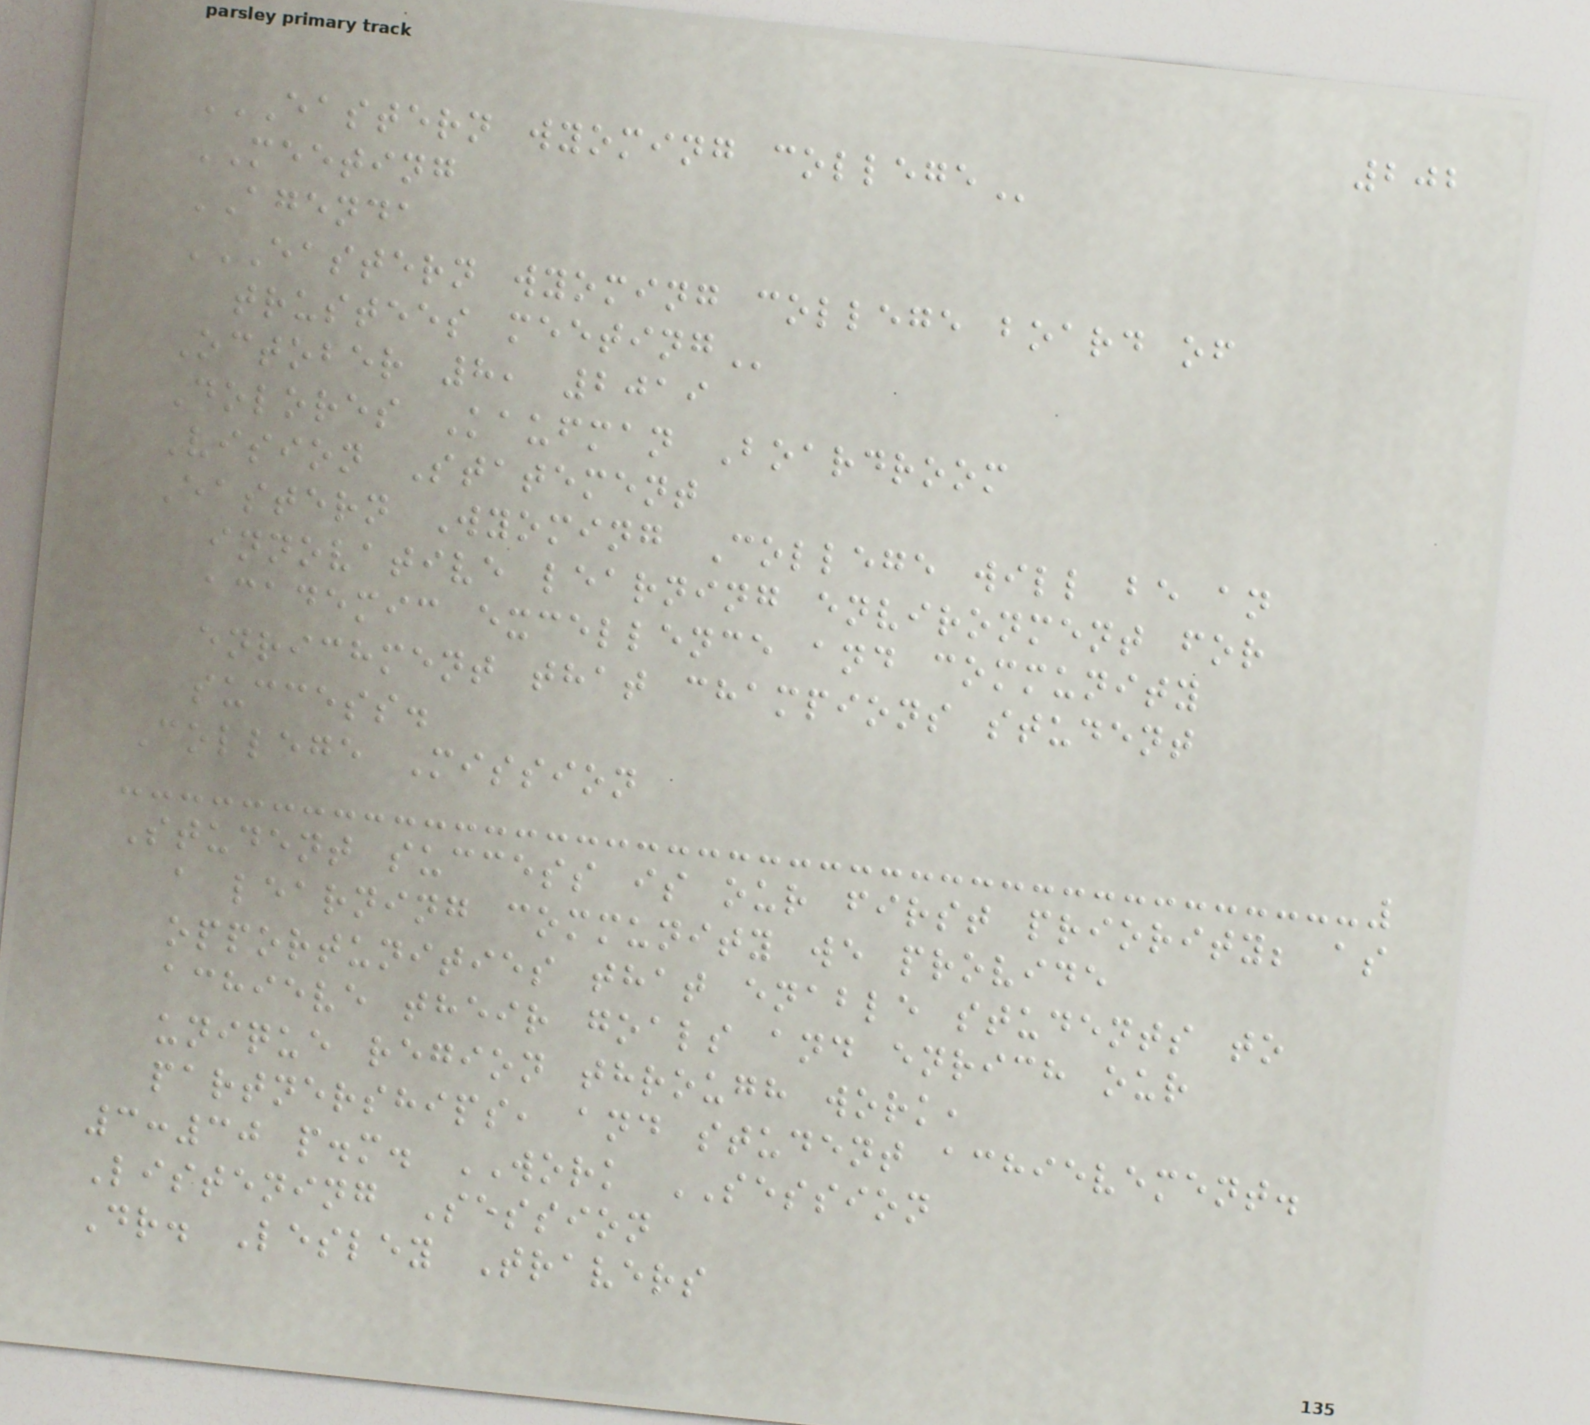202
EASTERN WYOMING COLLEGE
MEETING
AGENDA
EASTERN WYOMING COLLEGE BOARD OF
TRUSTEES MEETING
October 8, 2019
Dolores Kaufman Boardroom
Vision Statement
Eastern Wyoming College will be an
innovative learning environment for
academic excellence and community
enrichment that champions student
success.
College Mission
Student success is our first priority; as
a learning community we provide
opportunities that enable students to
achieve their goals and enrich our
unique region through work,
partnerships, and student achievement.
3:30 p.m. WORK SESSION
Listening Session
Dr. Lesley Travers
